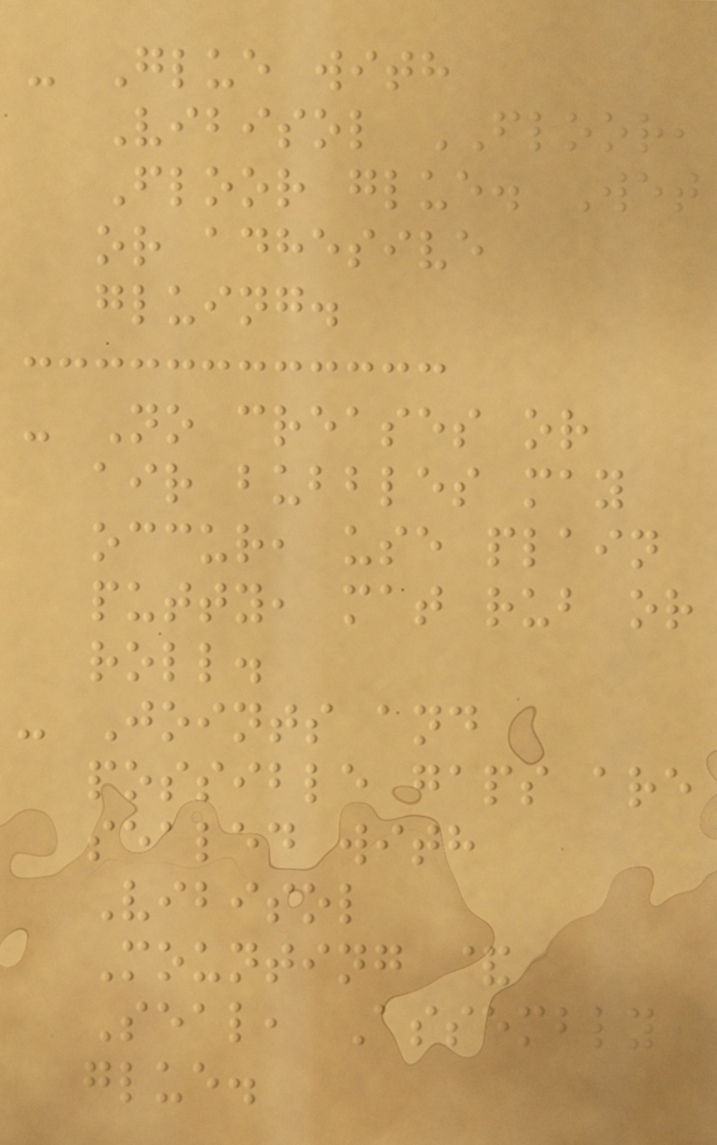- Glue with
Vibisol FLOOR,
Floor glue. Wet
or adhesive
gluing.
- No creases or
air bubbles may
occur, use plain
putty, mat rub or
roll.
- Joints and
possible gaps are
sealed with
Vibisol
Mounting &
Seal, Assembly
glue.
